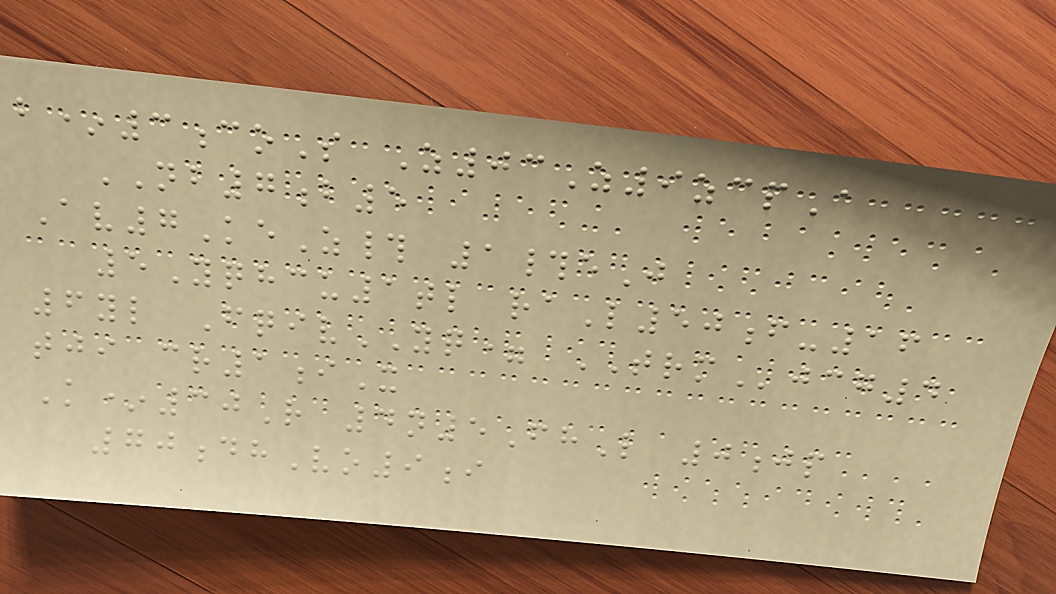b*3coS Z03Z9zcpA
NB7b5
Av7KeZ# 1#eJ
5Yqhcu1tl raL50f-16
6yl FqivYQ= TRMjcg4
tji cr1iX
K*30R 4n5FhL 0jp
70dhVo9i
